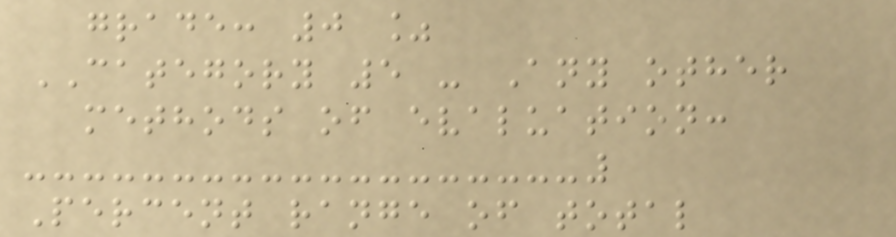grade: 0 %
CATEGORY 5 - Any other
methods of evaluation:
Percent range of total
